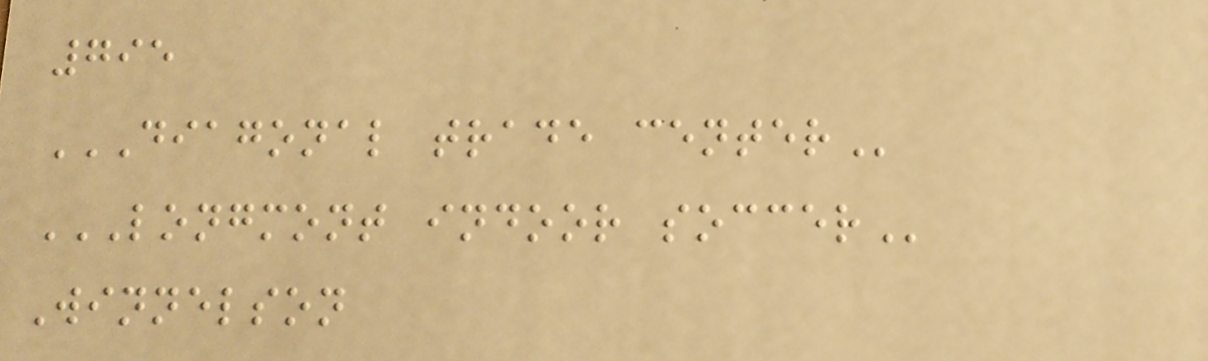795
DIAGONAL TRADE CENTER
LONGMONT INDOOR SOCCER
Winnelson
